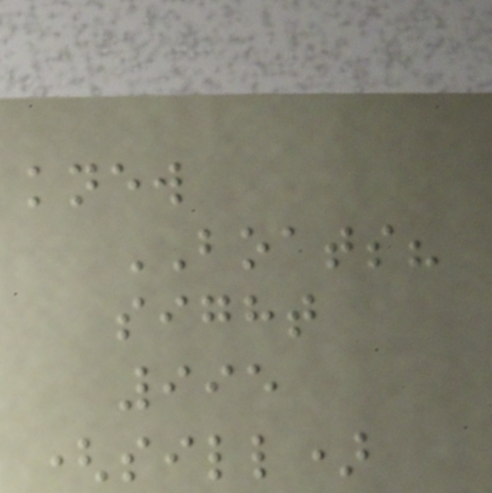knew
BOATS?
sight
995
(sill)
